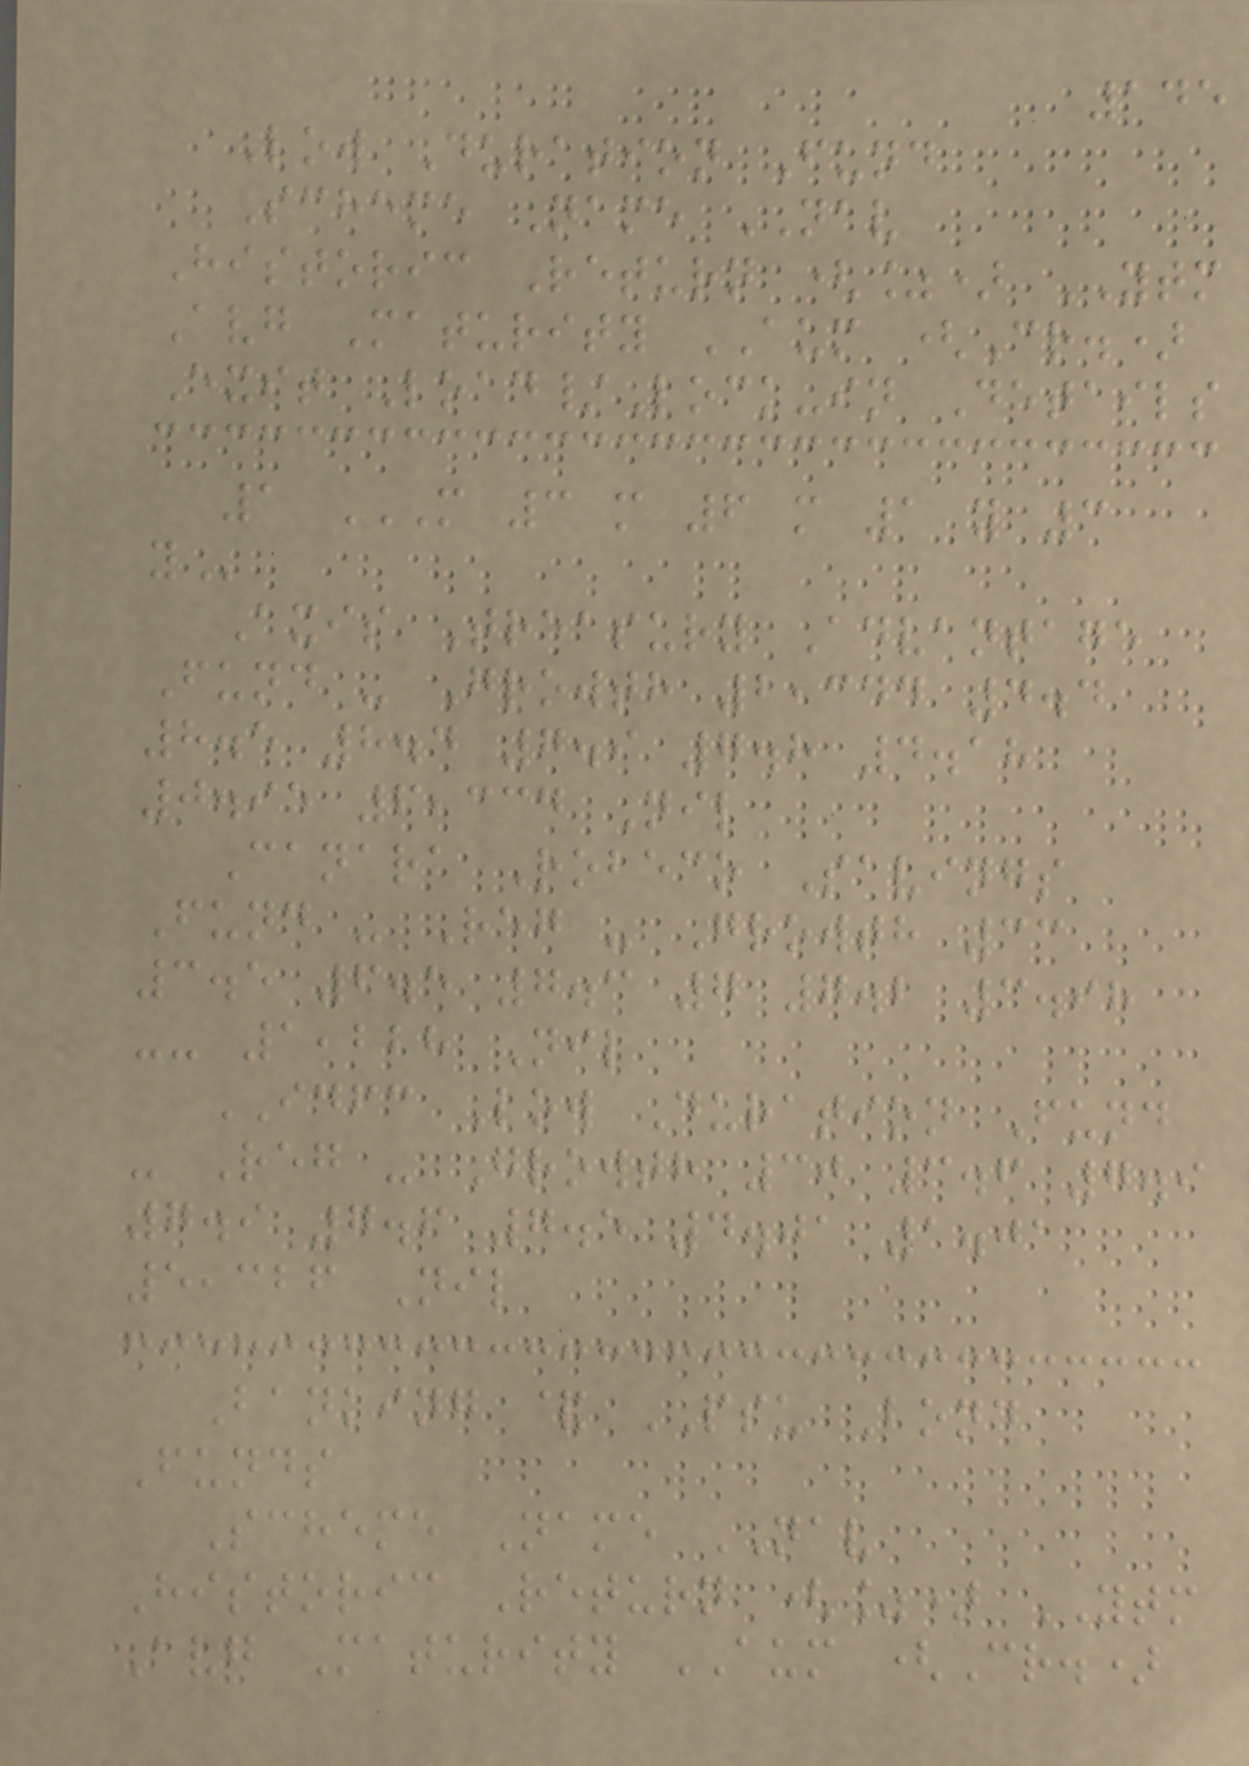145
Low Duration Fund
Scheme Name NAV
Historic Return (%) YTM
Avg Maturity AUM (Cr.)
Exit Load/Lock-in Details
1 M 3 M 6 M 1 Y 3
Y
Axis Treasury Advantage
Fund - Growth 2,344 4.4
8.5 8.4 7.9 7.8 4.18
0.95 6,334 Nil
Canara Robeco Savings
Fund - Reg - Growth 33
3.5 6.5 7.3 7 7.2 3.98
-- 1,228 Nil
IDFC Low Duration Fund
- Reg - Growth 30 3.6 7.9
7.9 7.6 7.5 4.01 1.01
5,326 Nil
Banking & PSU Bond
Funds
Scheme Name NAV
Historic Return (%) YTM
Avg Maturity AUM (Cr.)
